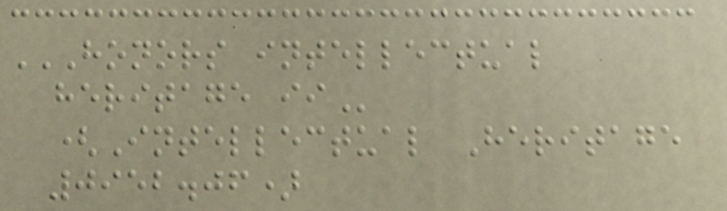HONORS INTELLECTUAL
HERITAGE II
(Intellectual Heritage
0952.06)
